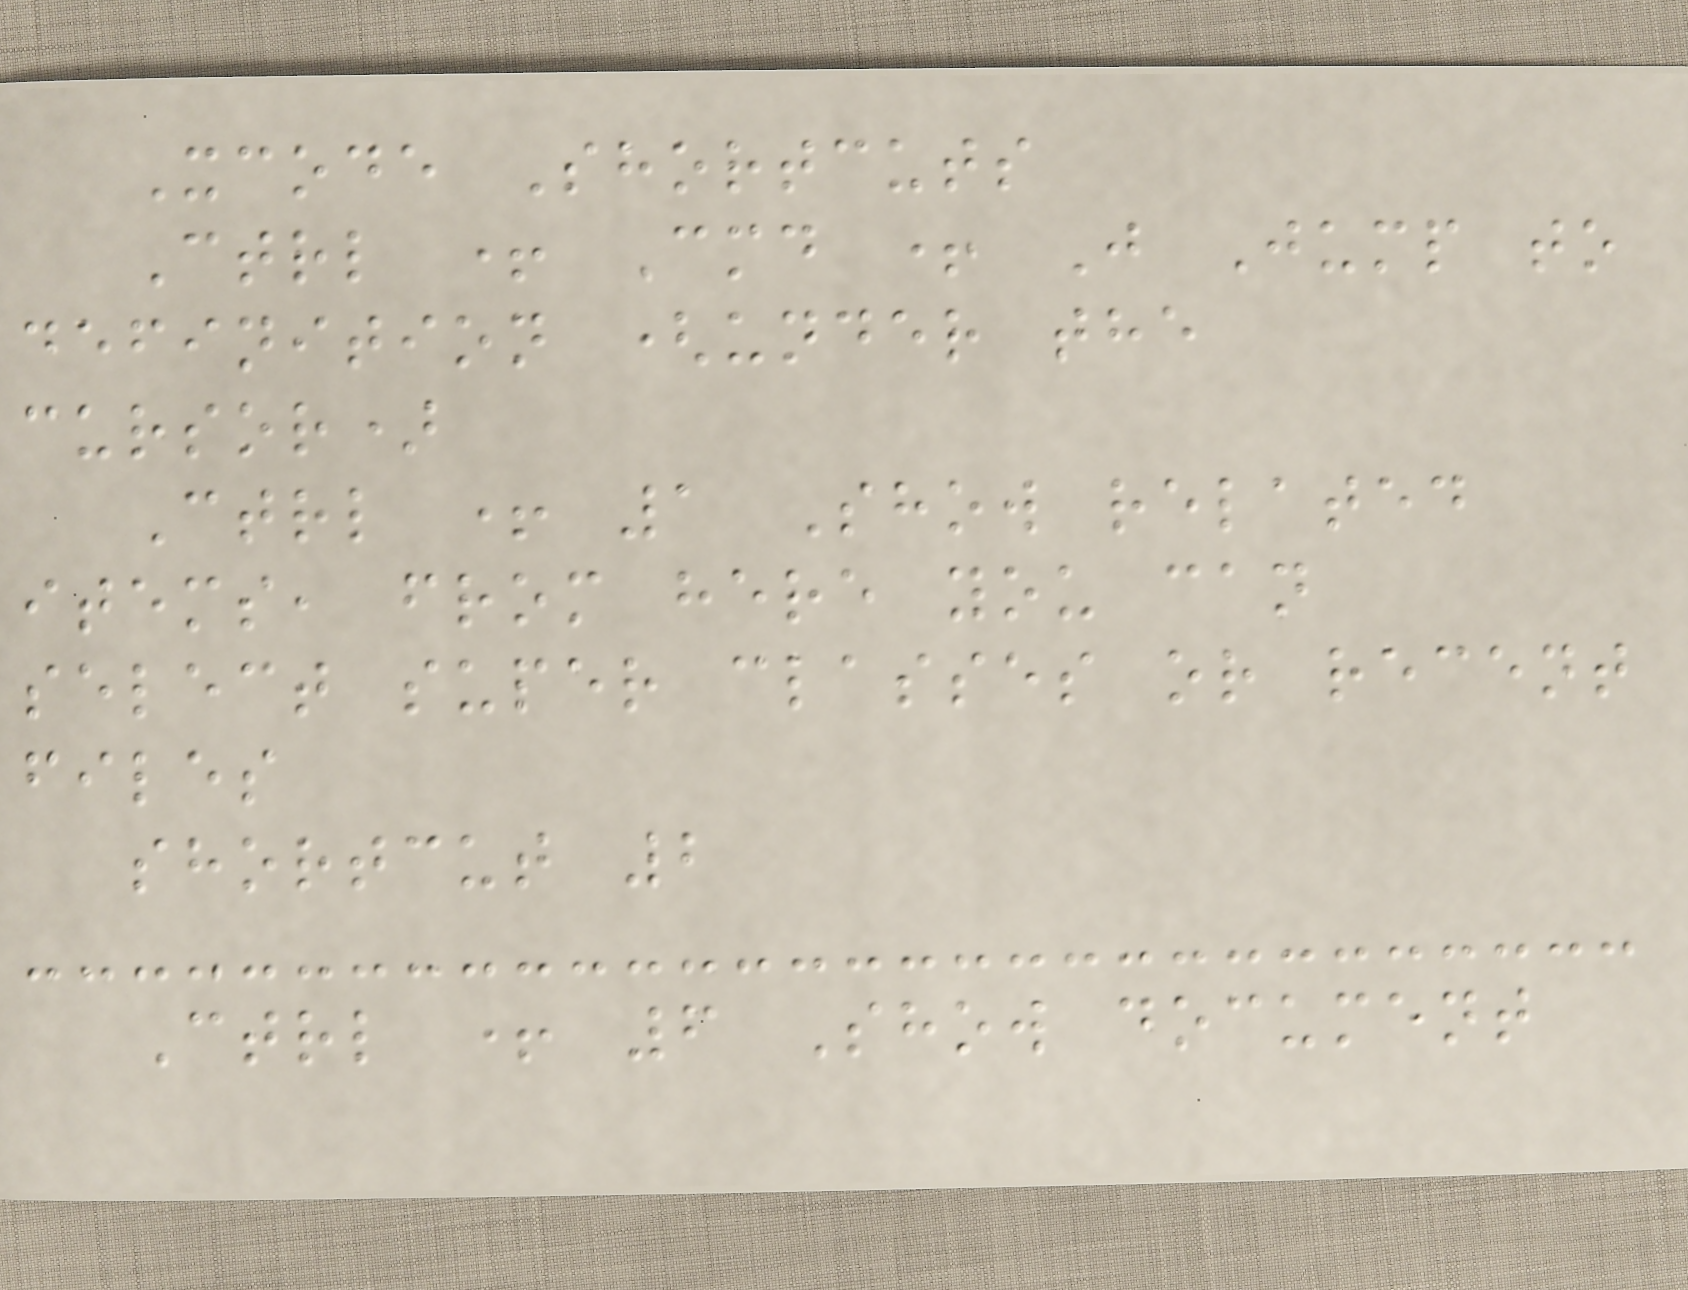Xcode Shortcuts
Ctrl + Cmd + J Jump to
definition (under the
cursor)
Ctrl + 1 Show related
items, from here you can
select super classes or recent
files
shortcut 2
Ctrl + 6 Show document
